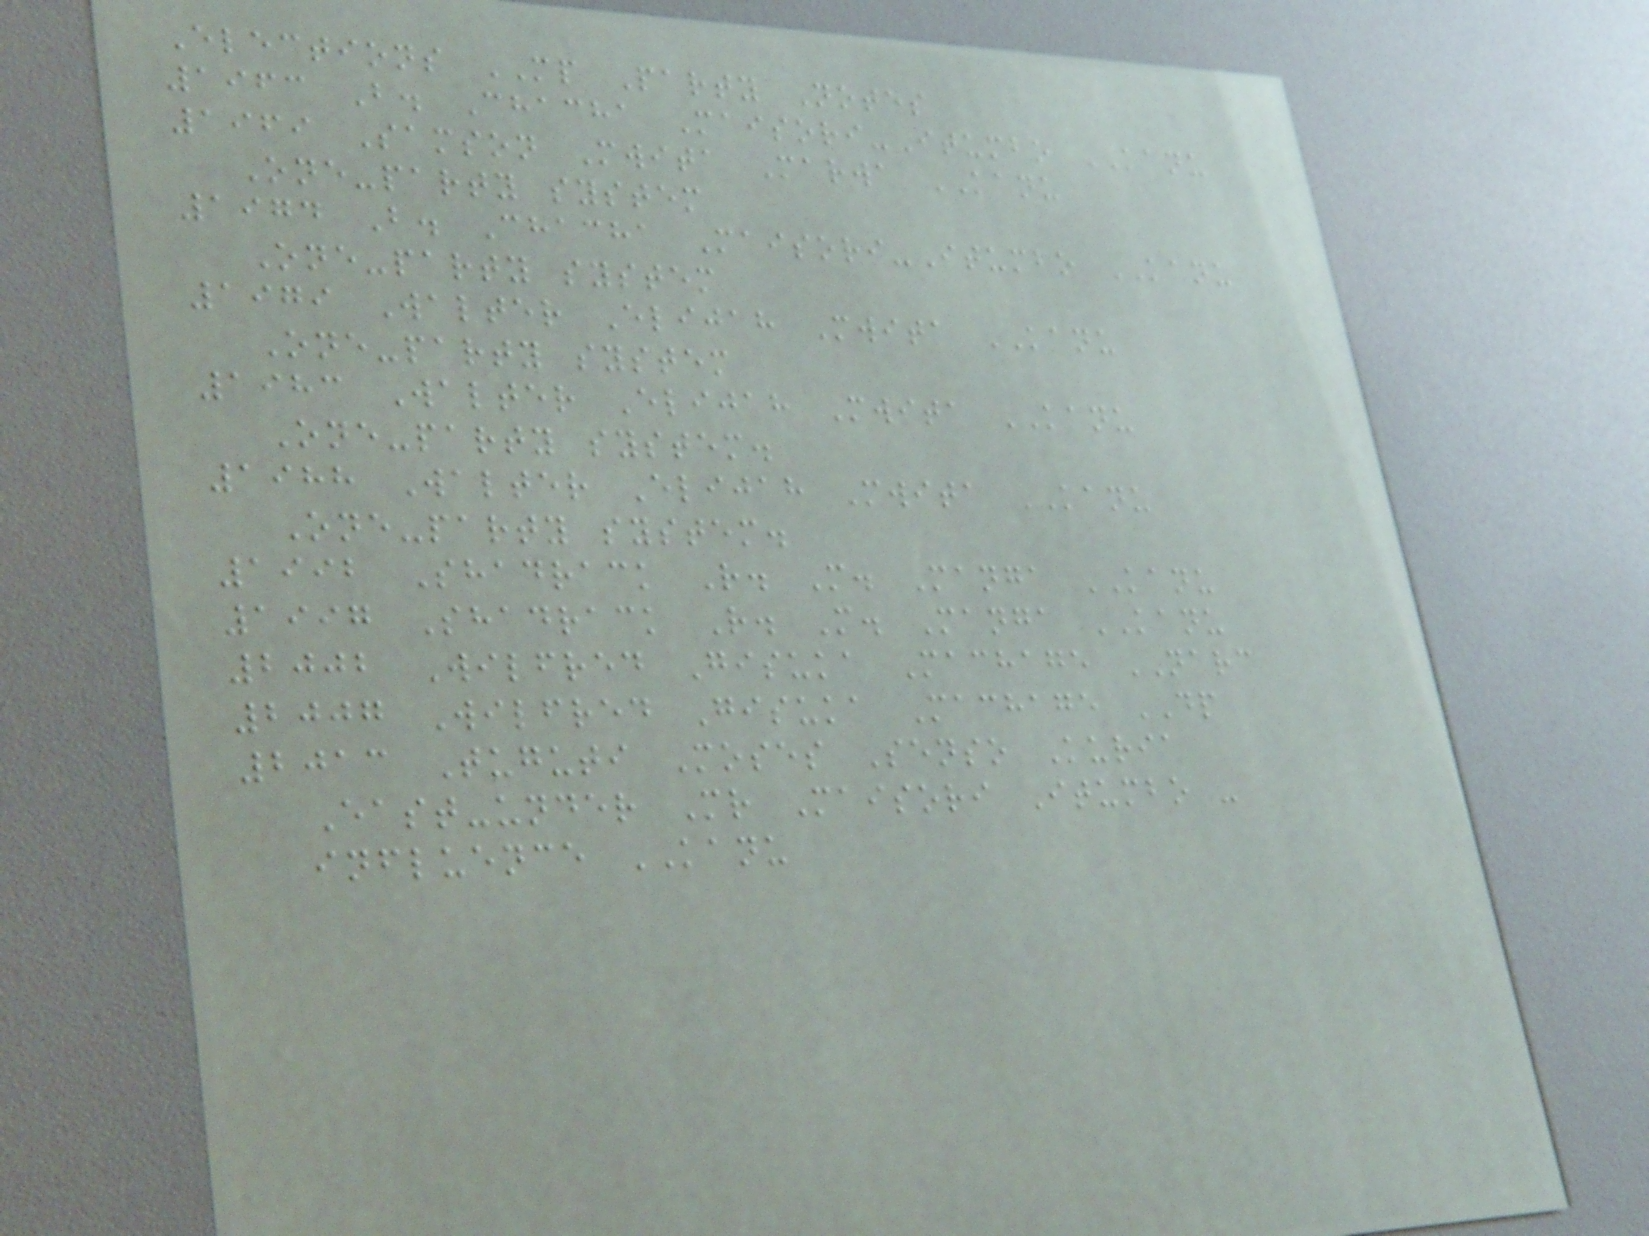Elections MP Party Notes
1963 B. Chacha Maisori-Itumbo KANU
1969 Samson Mwita Marwa KANU
One-party system
1974 B. Chacha Maisori-Itumbo KANU
One-party system
1979 Walter Elijah Mwita KANU
One-party system
1983 Walter Elijah Mwita KANU
One-party system.
1988 Walter Elijah Mwita KANU
One-party system.
1992 Shadrack R. M. Manga KANU
1997 Shadrack R. M. Manga KANU
2002 Wilfred Gisuka Machage NARC
2007 Wilfred Gisuka Machage DP
2013 Tuguti Moses Senso Kuria
East-under Mr Maisori Itumbo -
influence KANU
